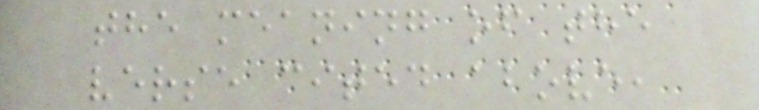the meaning of the
verse cited above,
